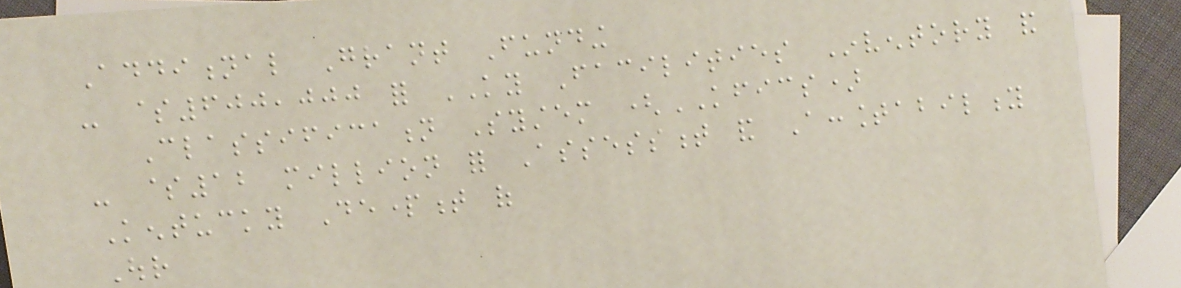Additional Grant Funding
- $600,000 for KY Facilities Inventory and
Classification System (KFICS)
- $12 million for Assessment and Accountability
Kentucky Department of
Our
